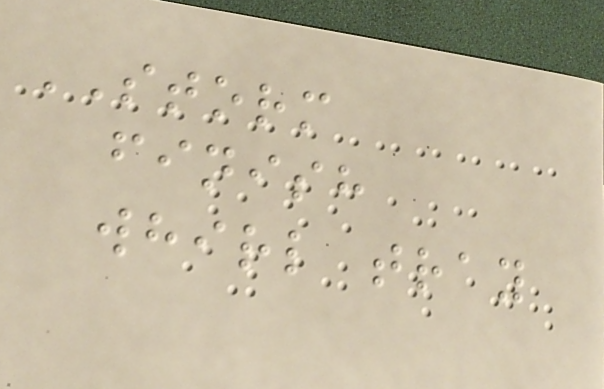STORM
finish
whirl tray
